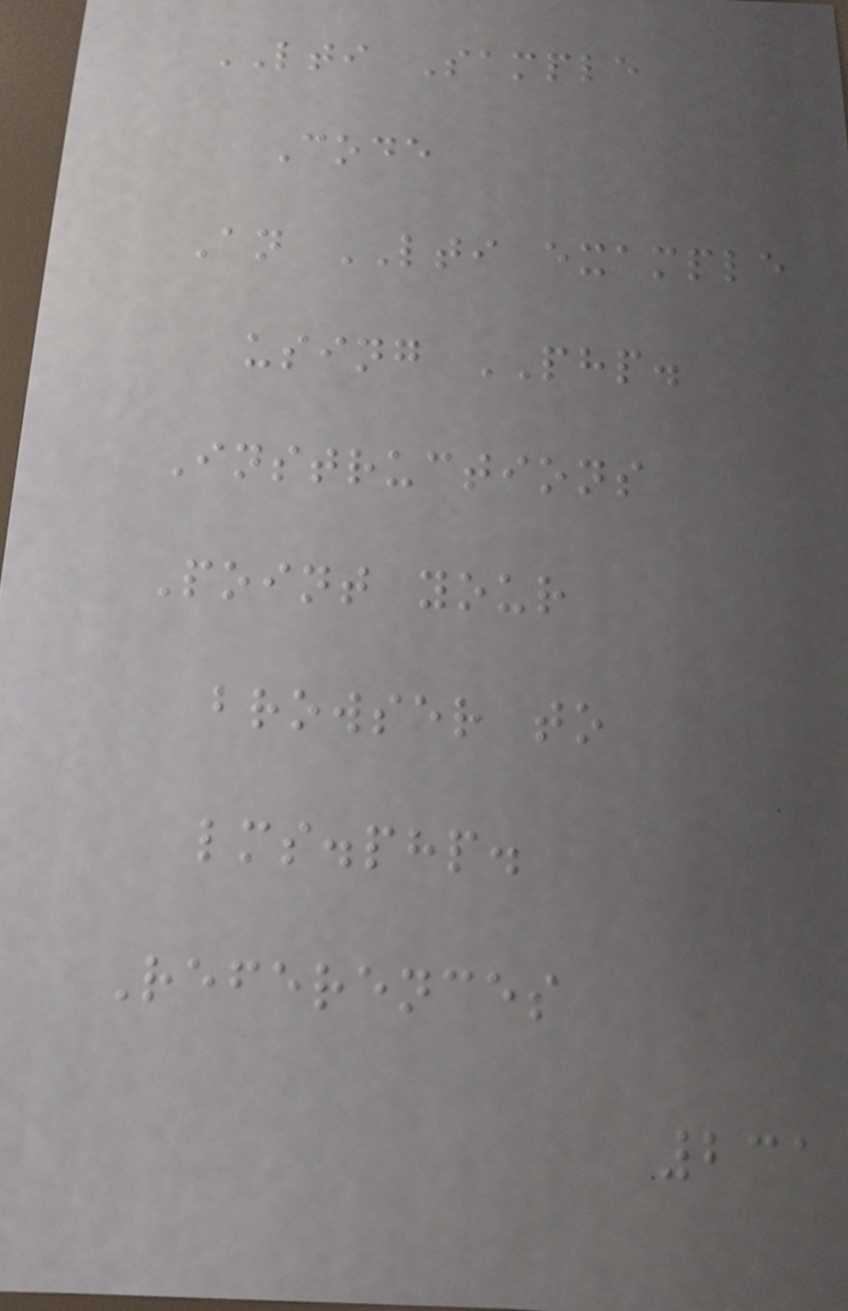LTI Sample
Code
An LTI example
using PHP.
Instructions
Point your
browser to
lms.php.
References
231
